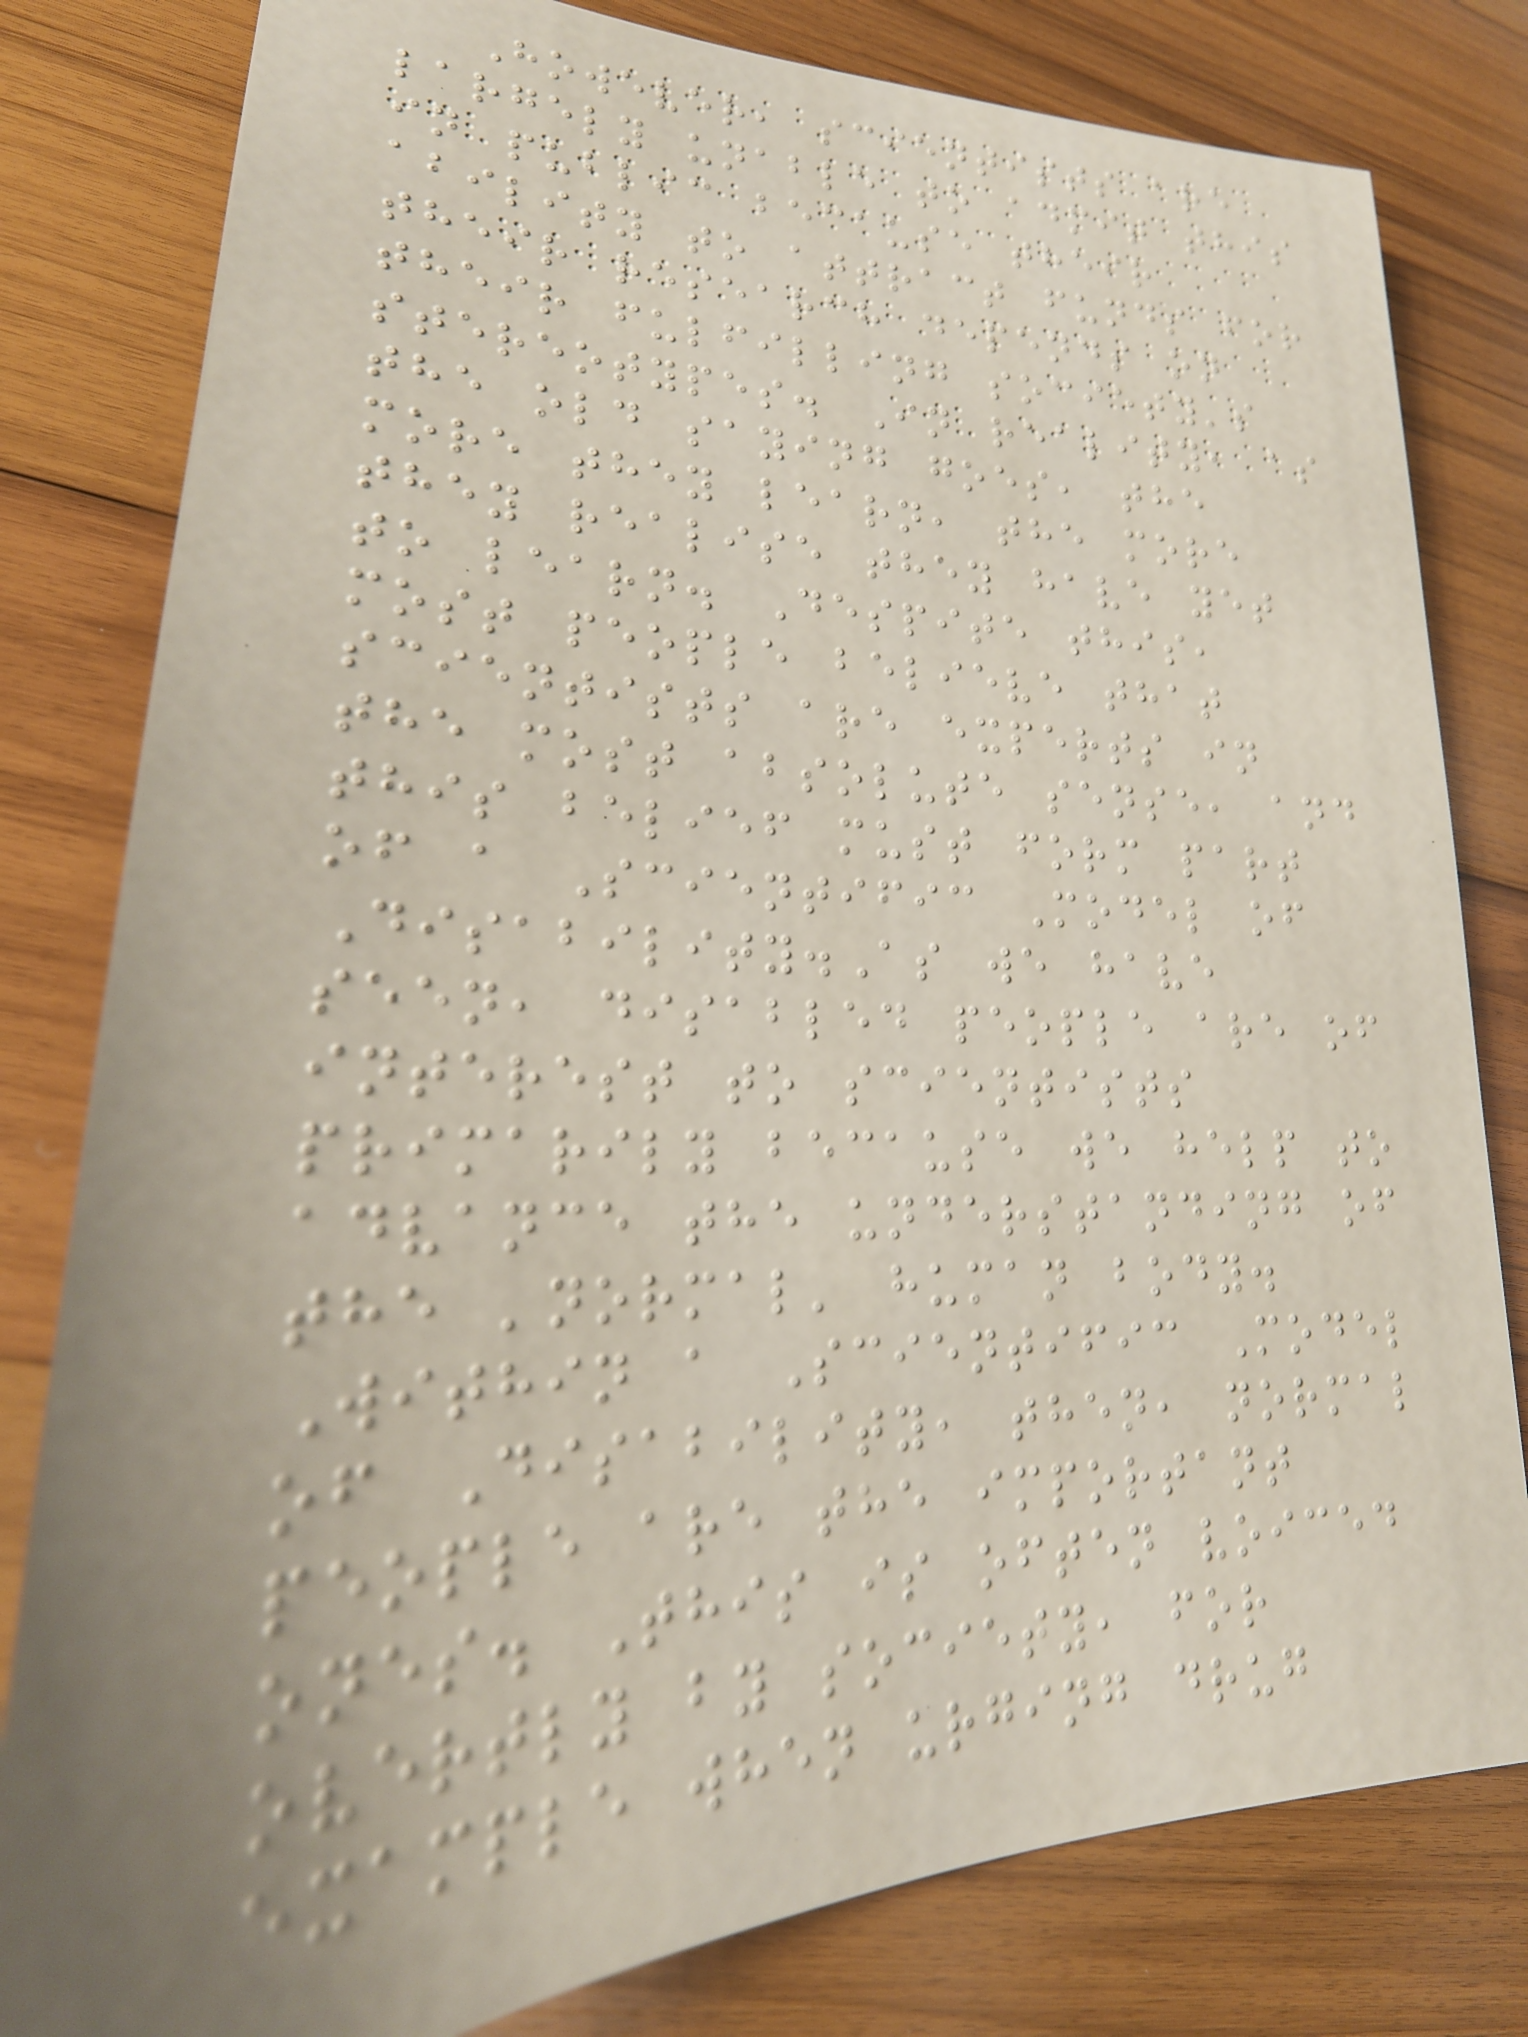However, scientists are
largely unable to admit this
in public because their
ability to attract funds for
their research depends on
their fulfilling society's
stereotypes. In reality, as
the old saying goes, the
more they learn, the more
they realise they have yet
to learn. Despite this,
most people believe that
scientists are experts in
the most absolute sense, and
this belief must form part
of a Scientific Model of
Disability.As we have
seen, disabled people are of
interest to scientists
primarily because we help to
advance the understanding of
the 'normal' human body.
Within a Scientific Model
of Disability, then, normal
people are the important
ones. This is often voiced
overtly by society, for
example when urging drug
